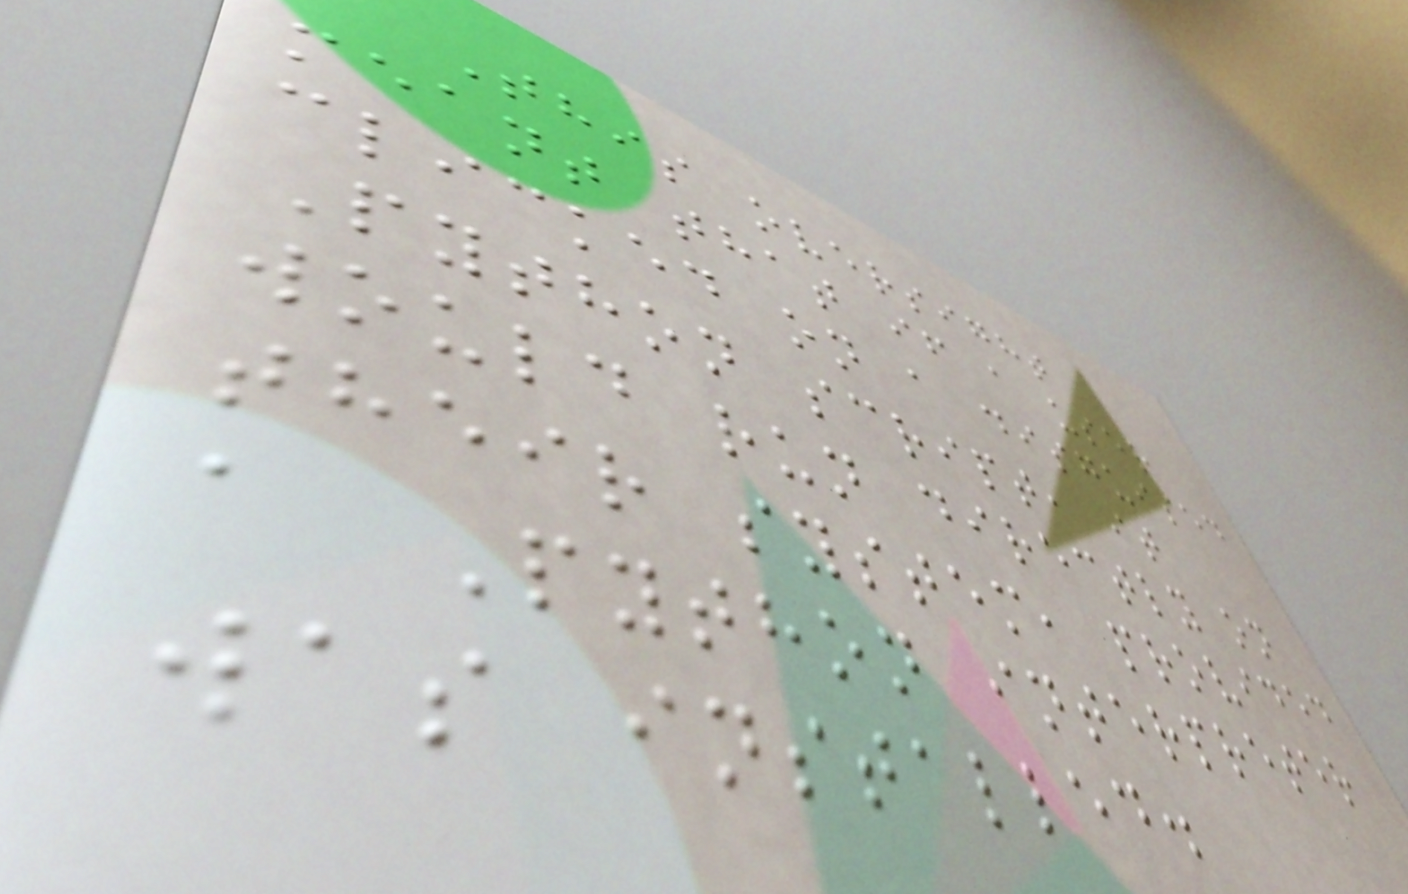This oversight
meant that if a user
clicked on a disguised
Python script, it
would run directly on
their system, provided
a Python interpreter
was installed.
